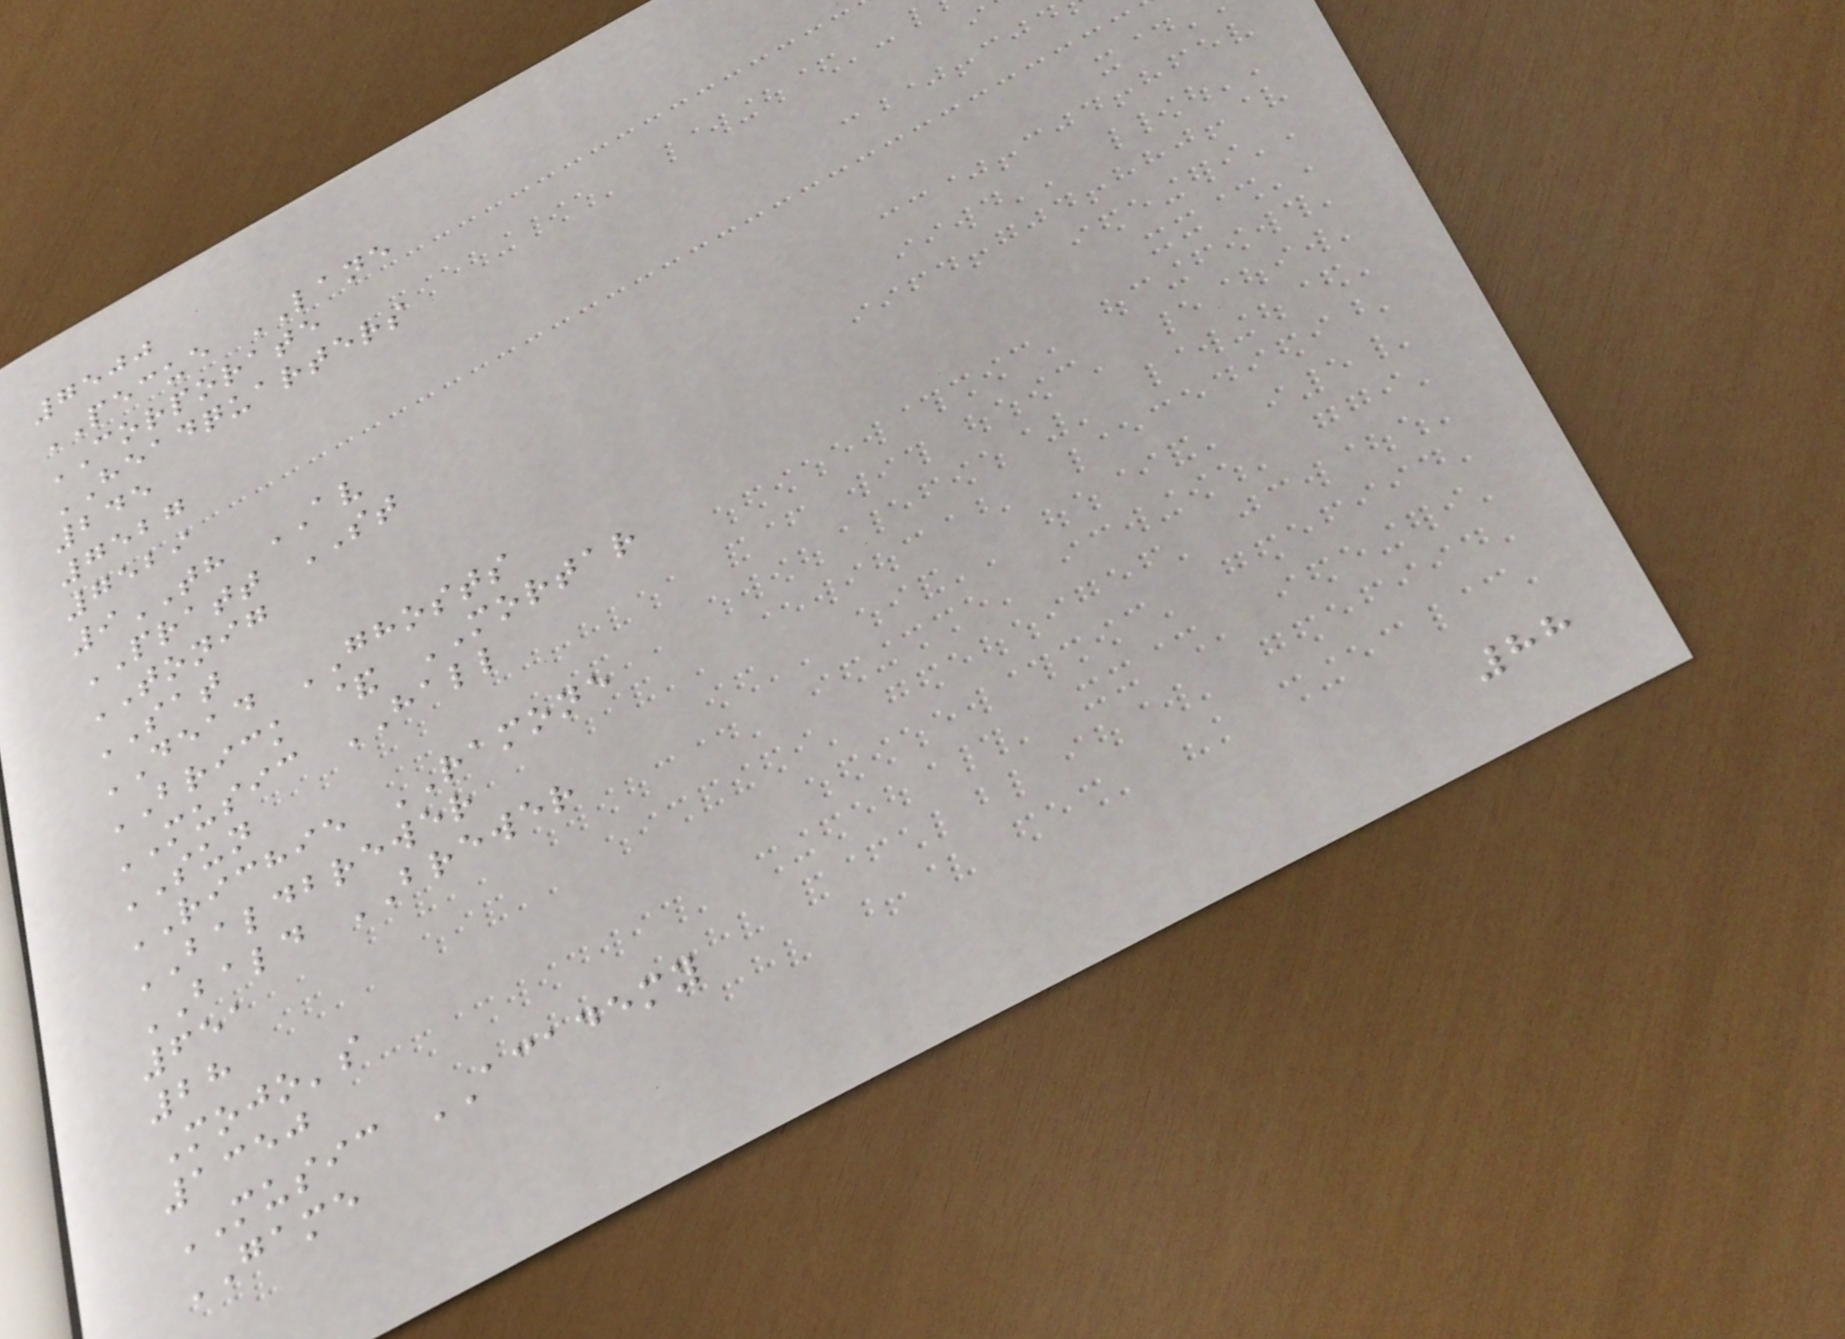7500
PECUE LANE
CORPORATE
HEADQUARTERS
245
7527
7529
9TH AV
PRATT ST
TONIG
SAT
DEAD GHOSTS
BRICK & MORTAR
MUSIC HALL
SUN
RICHIE RAMONE
BALDBREWER
BALD BREWER
651
28
Mojo's
1350
MUSIC ACADEMY
GAME
88
